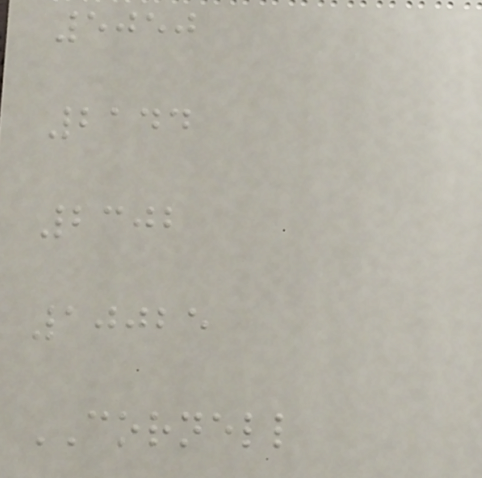5050
2144
2302
10025
CORNELL
